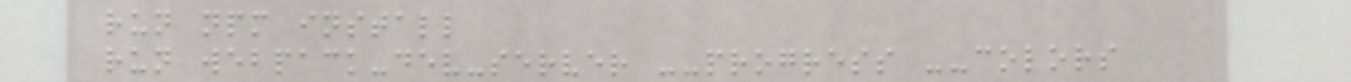run npm install
run webpack-dev-server --progress --colors
